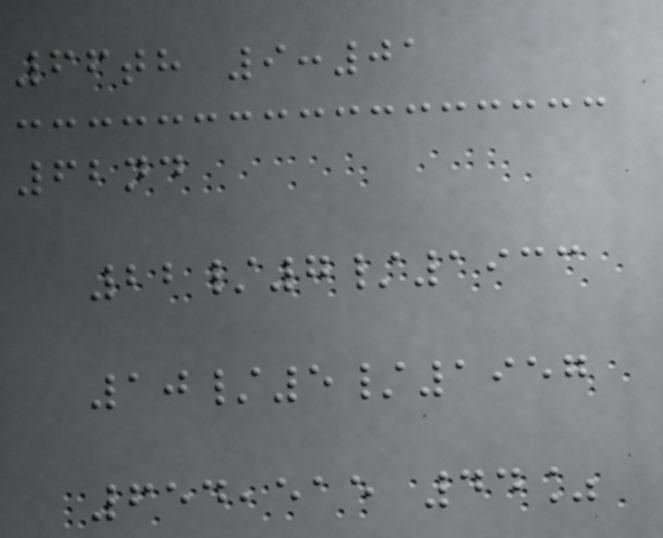66th 9:01
62nd
22/7/1933
10/5/1957
654,515 44%
